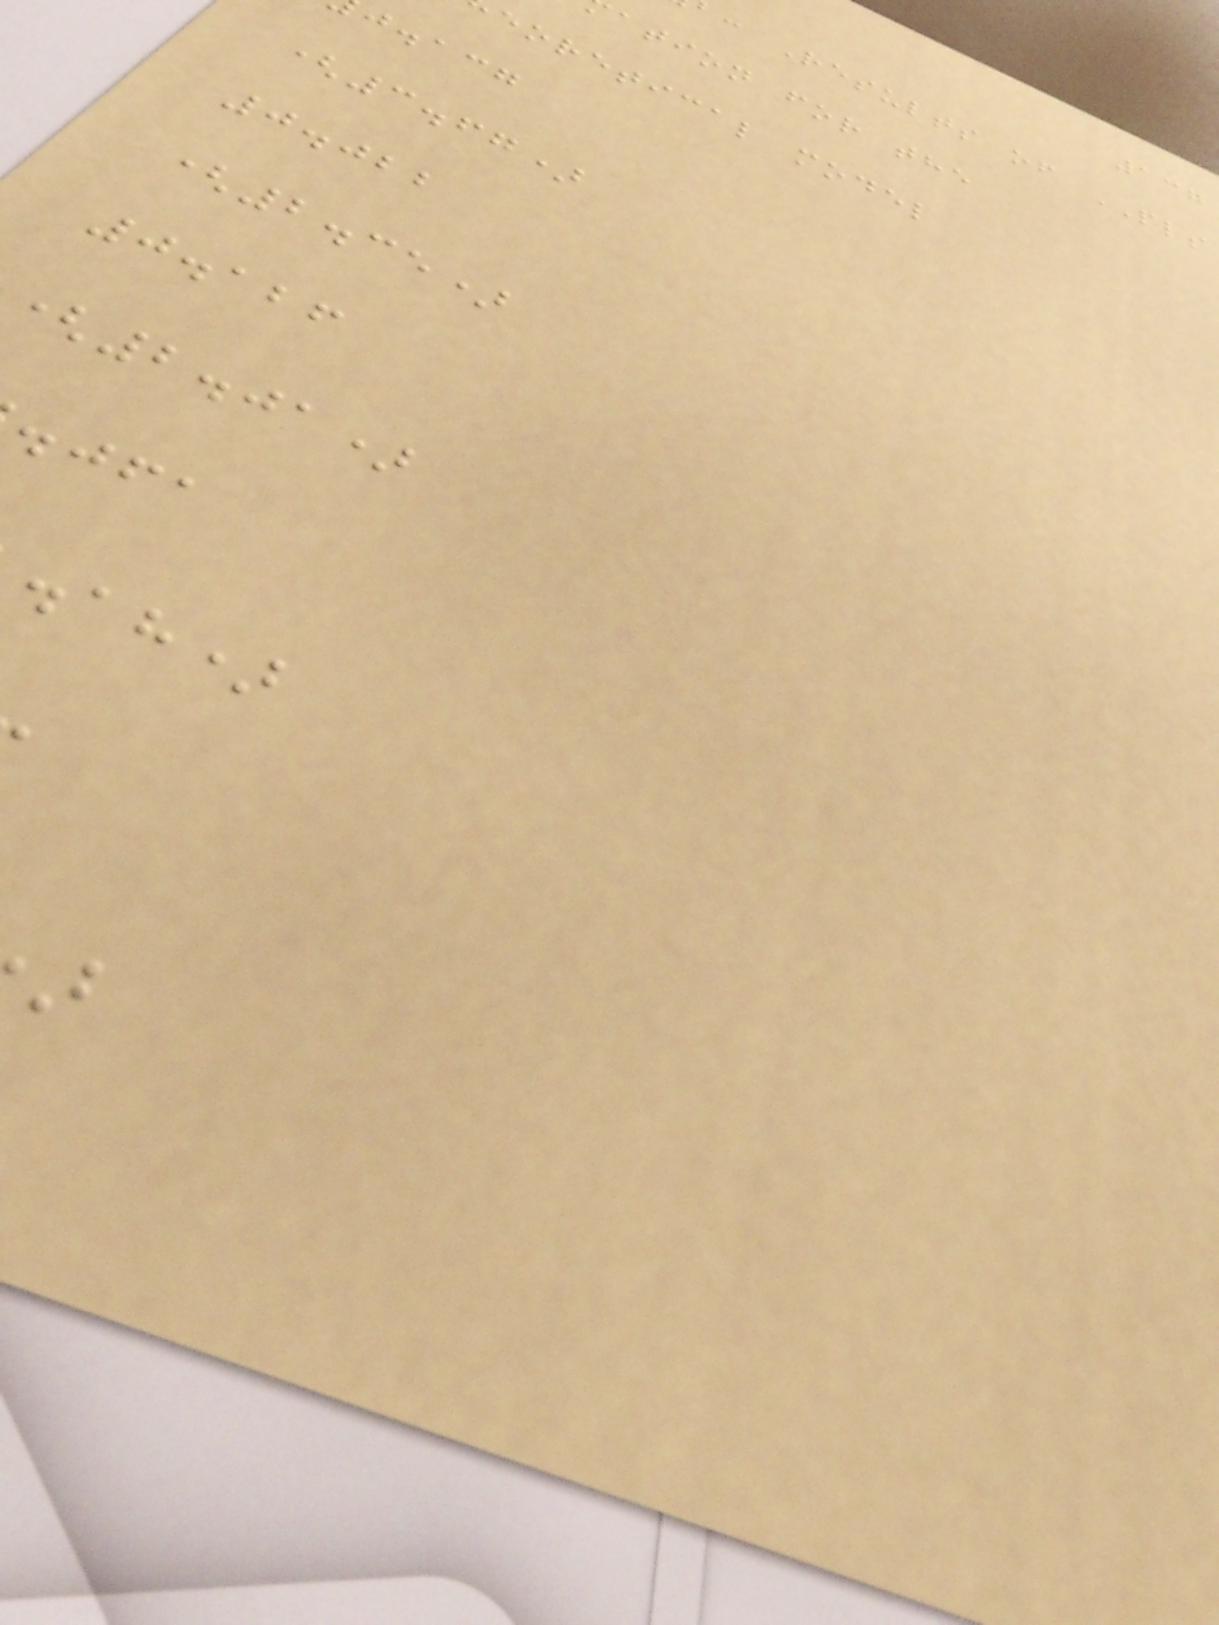137
: Results of PLS
ation for the
eoretical model
j.acg
(3.67)
0.022
(2.35)
0.126
(2.01)
.jfa
.ah)
